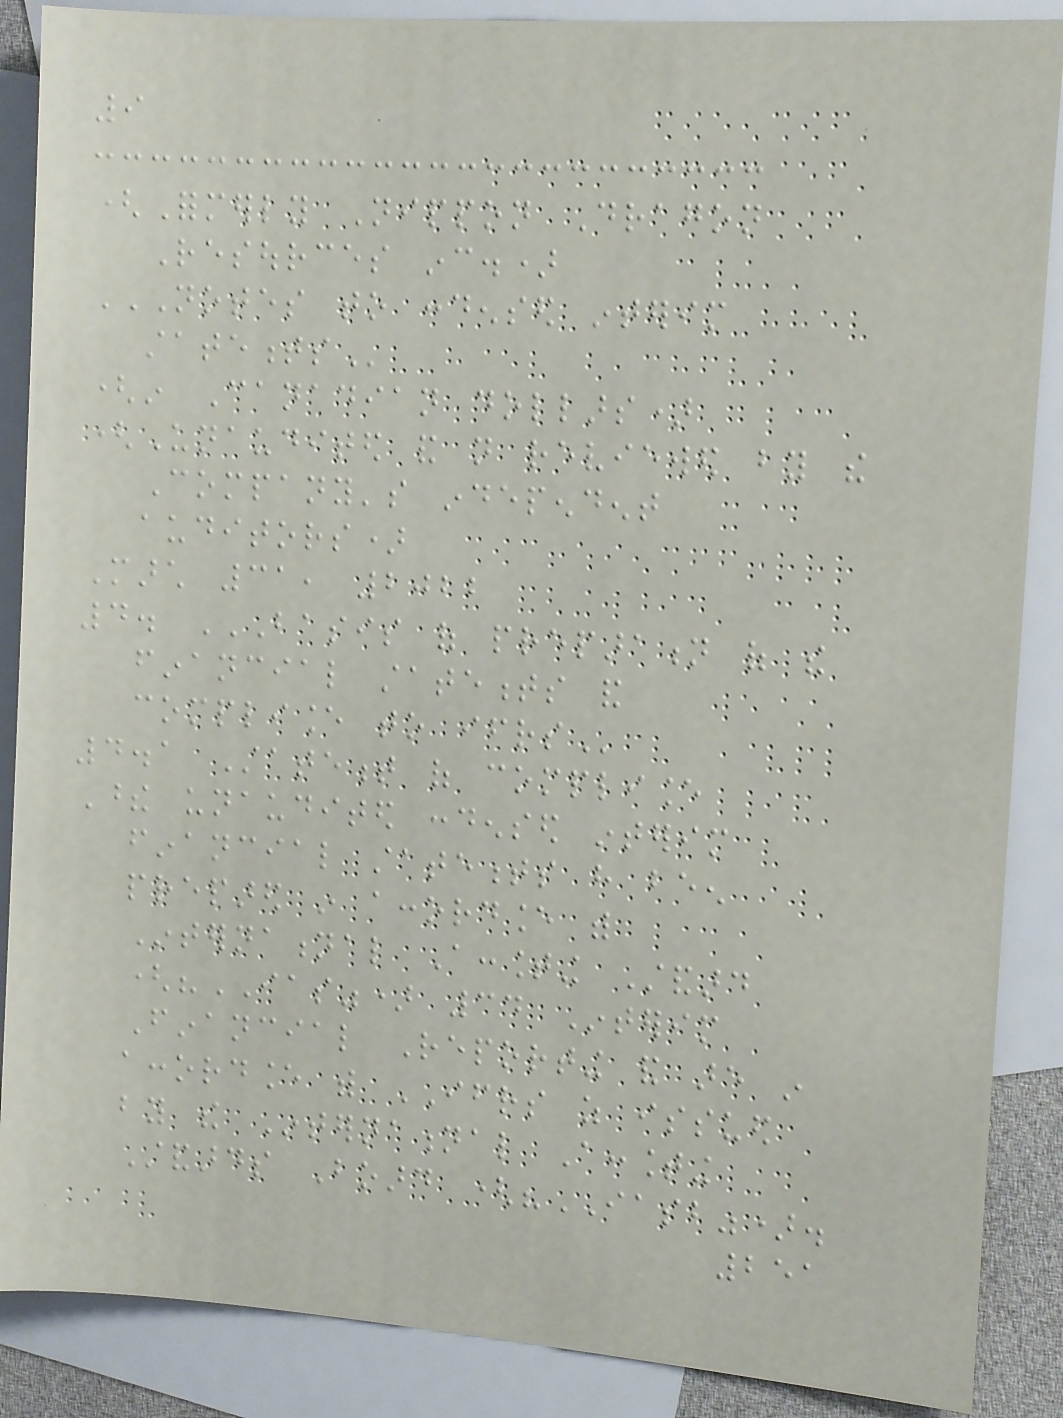9
(Formerly Nippon Dragon
Resources inc.)
NOTES TO CONDENSED INTERIM
STATEMENTS
(in Canadian dollars)
(Unaudited and not reviewed by the
Company's independent
auditors)
March 31, 2022
4. BASIS OF PREPARATION OF THE
FINANCIAL STATEMENTS AND
COMPLIANCE TO IFRS
4.1 Statement of compliance
These unaudited condensed interim
financial statements have been
prepared in accordance with
International Accounting Standard
("IAS") 34 Interim
Financial Reporting and are in
accordance with IFRS as issued
by the International Accounting
Standards Board ("IASB").
251
